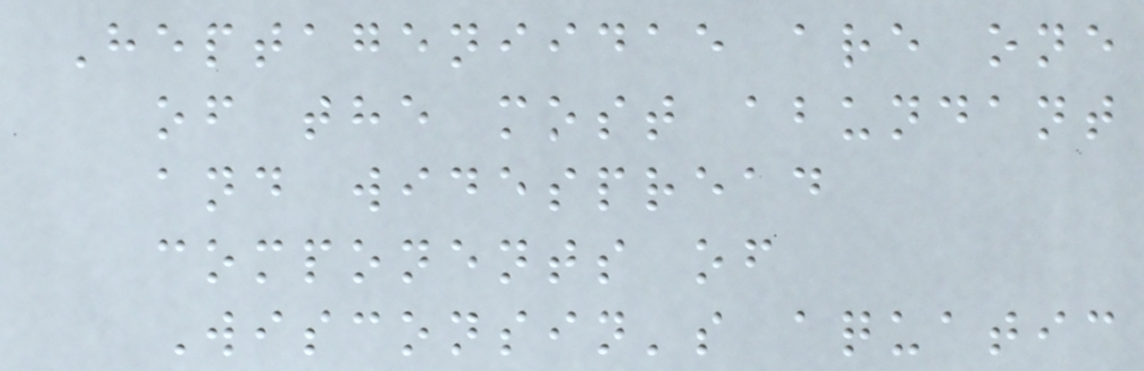Heptageniidae are one
of the most abundant
and widespread
components of
Wisconsin's aquatic
